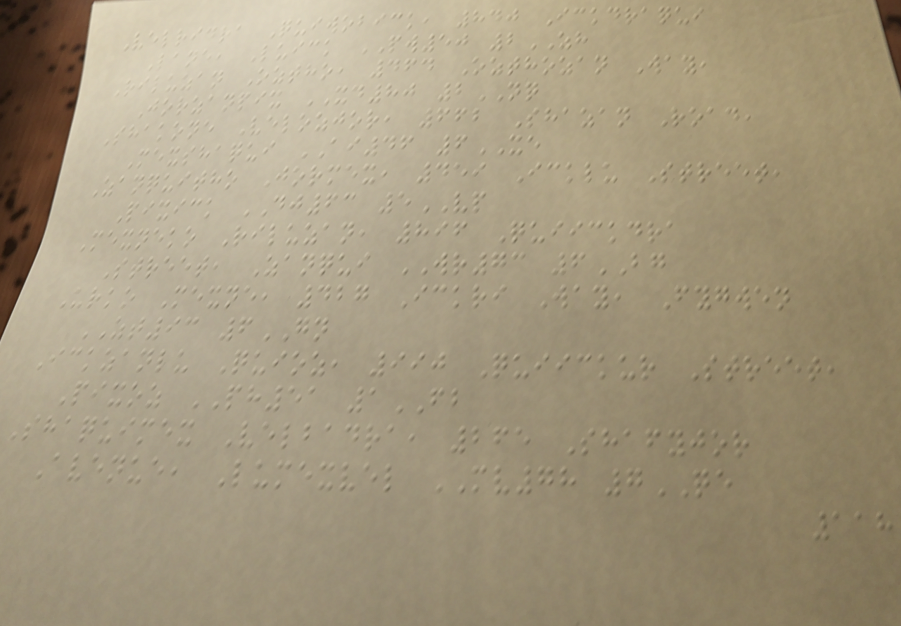Velridra Quiwobick, 840 Ickdraqui
Lane, Luick PW50 2ZH
Riluzan Oztho, 464 Ozthozan Way,
Jorzanpix XD80 2NQ
Shakone Velozjor, 662 Shazan Road,
Mexshaqui AI46 6XE
Zanquitho Jormex, 459 Icklu Street,
Pixick DJ63 5VP
Mexneko Riluzan, 896 Quiickdra
Street, Zanqui WR73 6BG
Urko Mexne, 427 Ickri Way, Fygwen
ZT93 6GN
Ickzanlu Quioz, 990 Quiickur Street,
Pixoz PH51 1FB
Shaquimex Velbadra, 265 Shafyjor
Avenue, Lumexvel MV78 7QE
118
